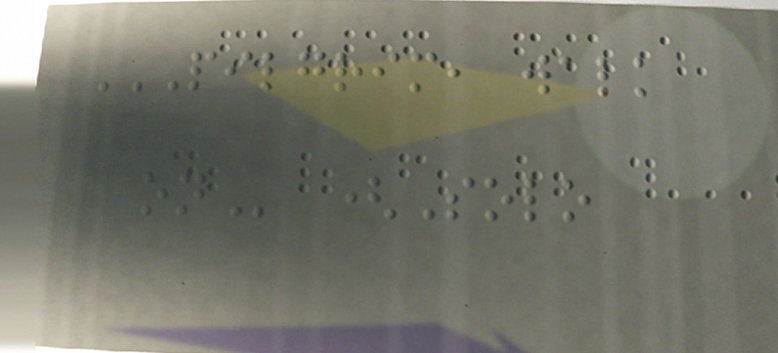PILGRIM, WALK
ON (Solo
